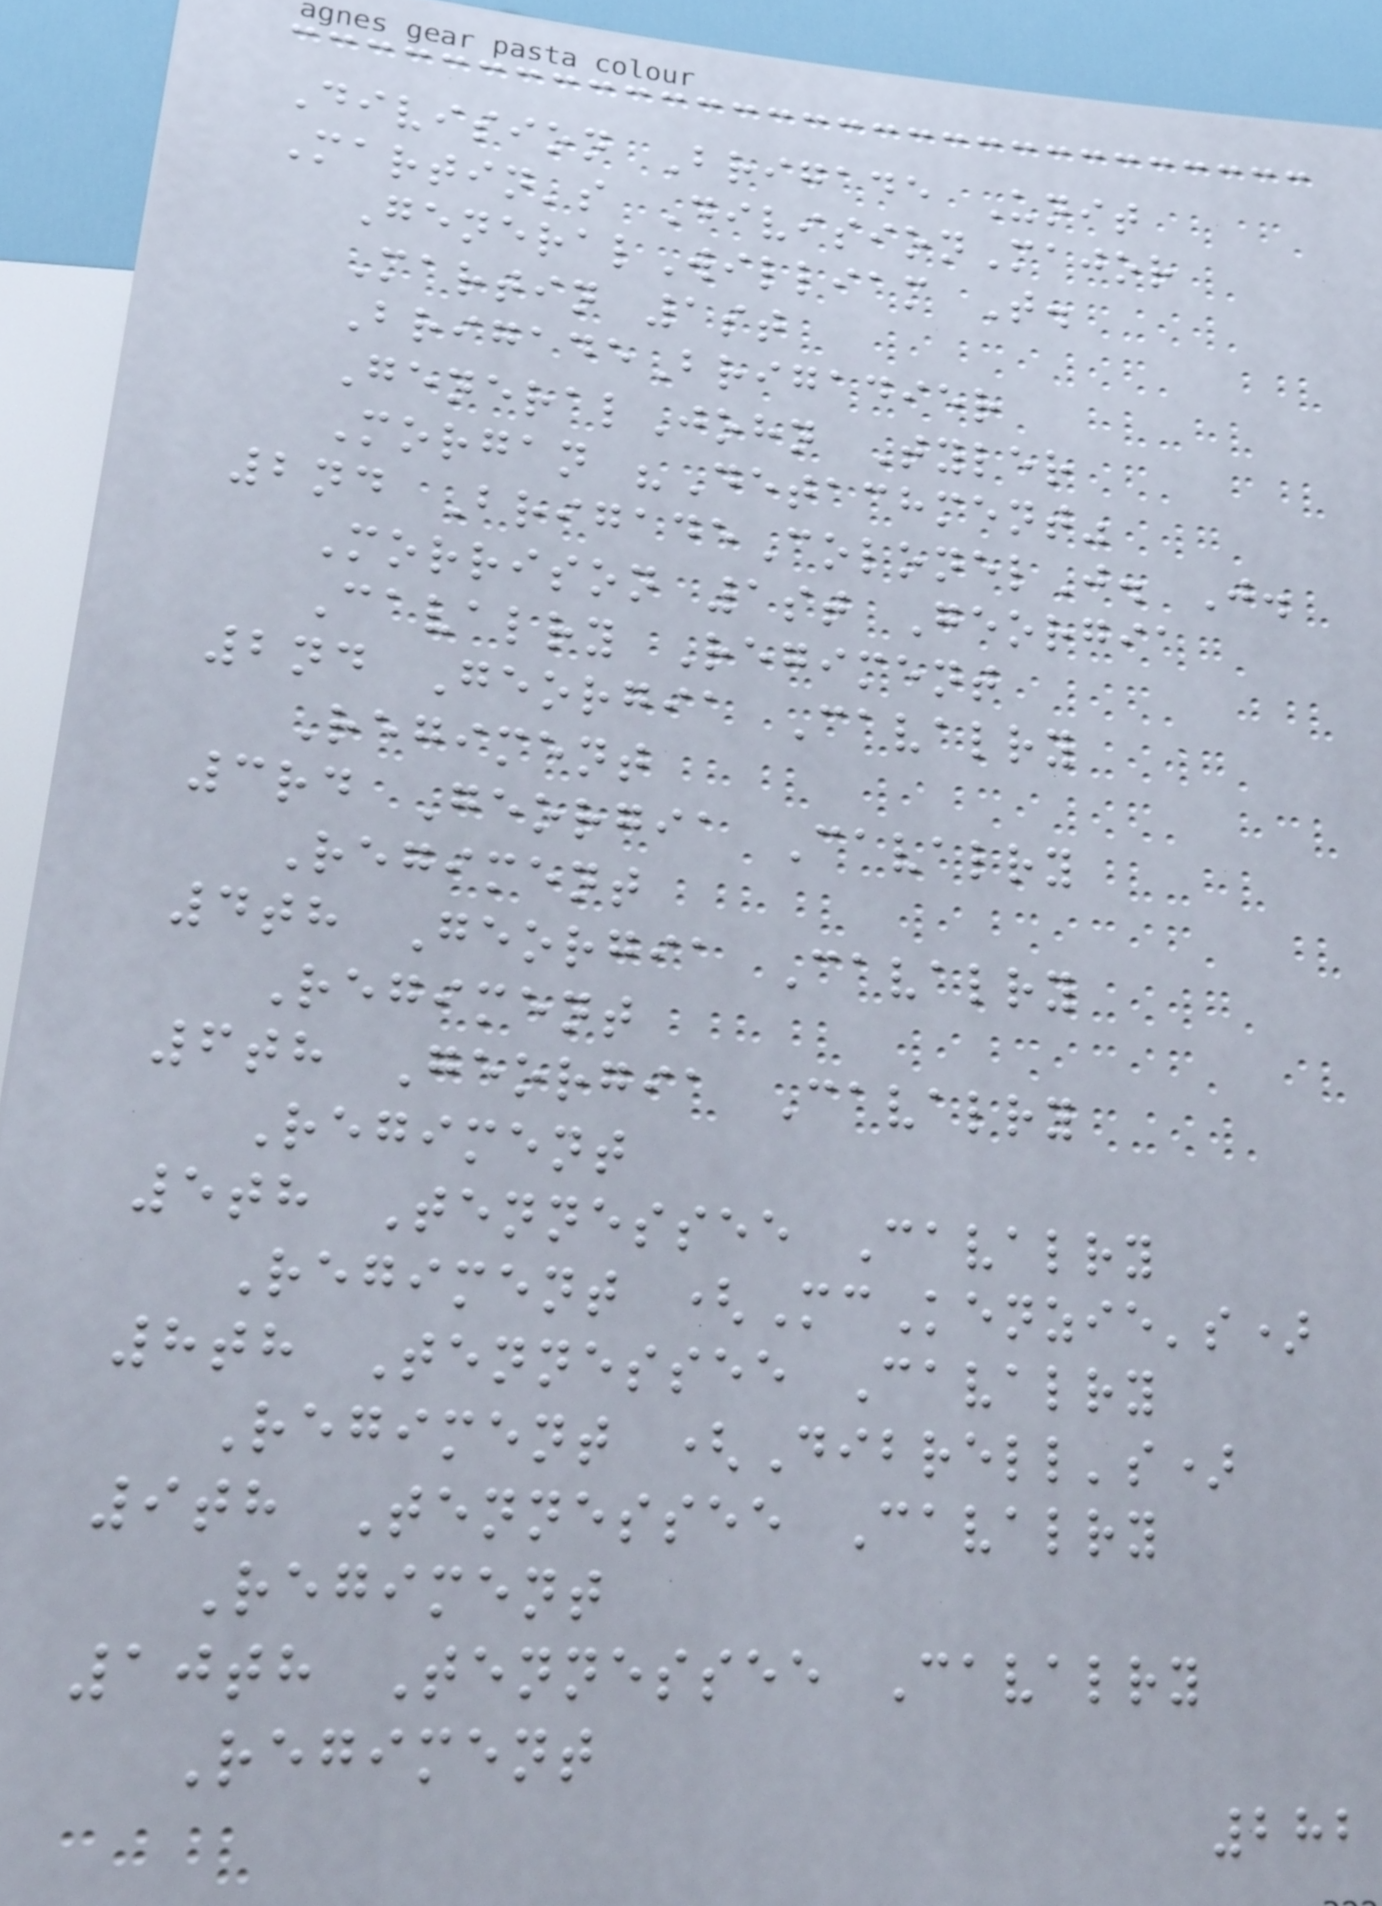Division Brigade Unit
Martin's DivisionMajor
GeneralWilliam T.
Martin 1st
BrigadeBrigadier
GeneralJohn Tyler
Morgan "Detachment"
2nd BrigadeColonelJ. J.
Morrison 1st Georgia
Cavalry Regiment
2nd Georgia Cavalry
Regiment
3rd Georgia Cavalry
Regiment
4th Georgia Cavalry
Regiment
6th Georgia Cavalry
Regiment
5th Tennessee Cavalry
Regiment (McKenzie's)
8th Tennessee Cavalry
Regiment (Dibrell's)
9th Tennessee Cavalry
Regiment
10th Tennessee Cavalry
Regiment
282
